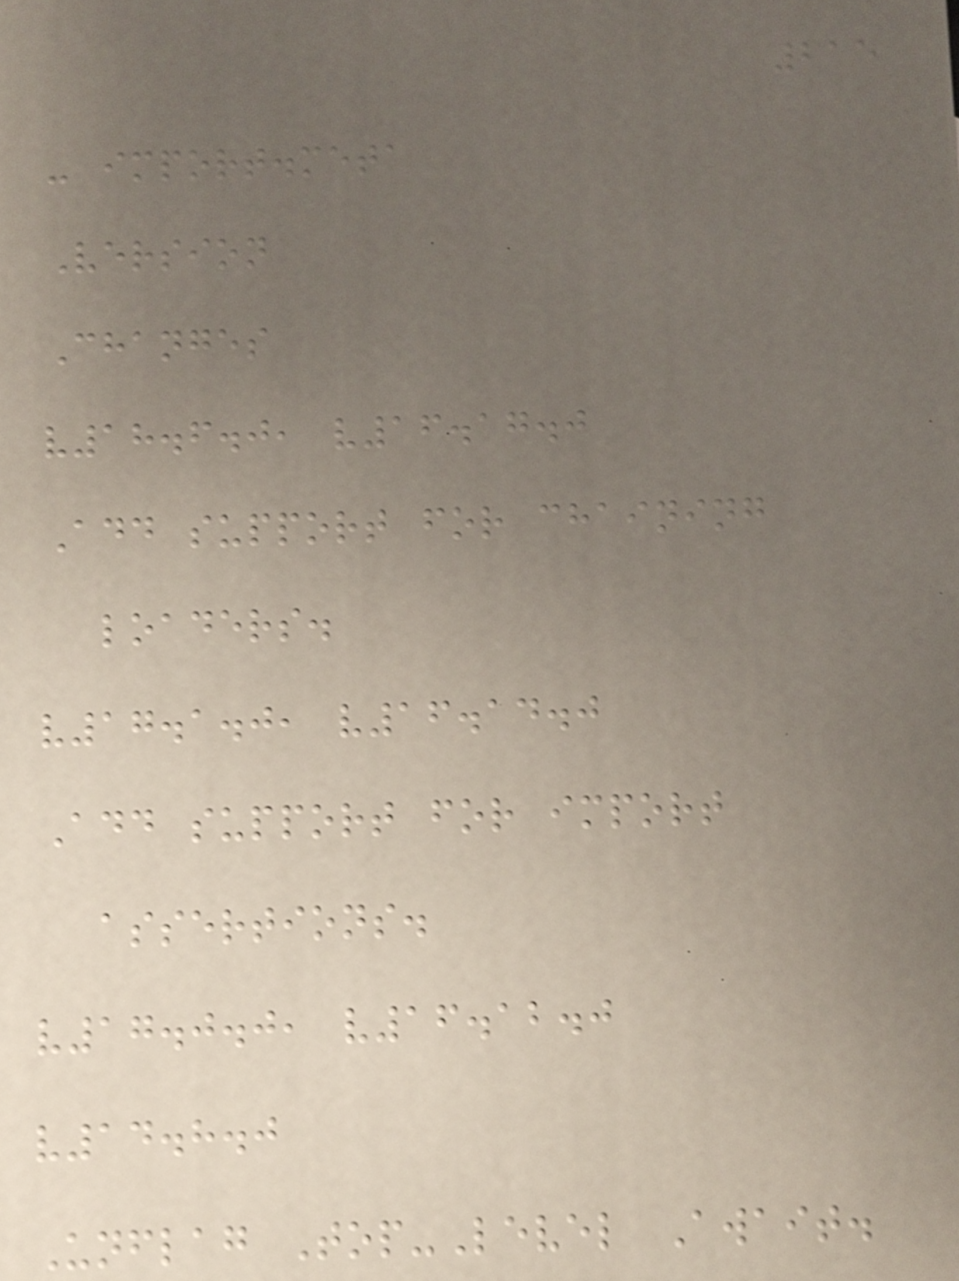215
- import.meta
Version
Changes
v18.6.0, v16.17.0
Add support for chaining
loaders.
v17.1.0, v16.14.0
Add support for import
assertions.
v17.0.0, v16.12.0
v14.8.0
Unflag Top-Level Await.
